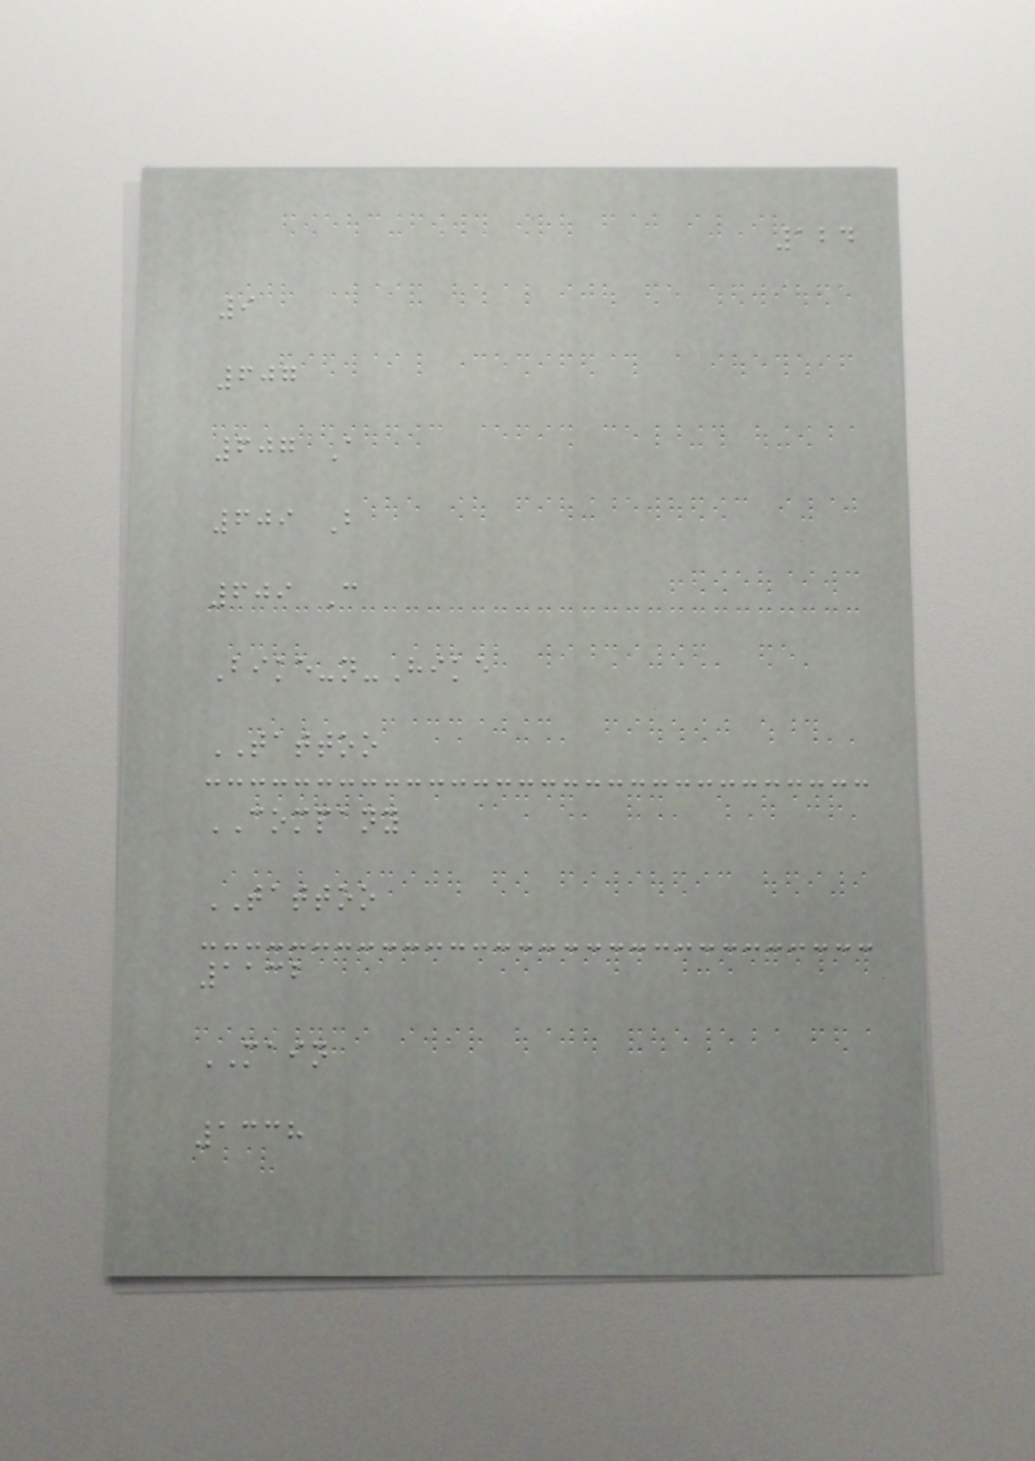124
9
607
607 A
609 B
609 C
Bike-n-Hike
TATTOO
COMPANY
TATTOO
1132
MAIN
1338
